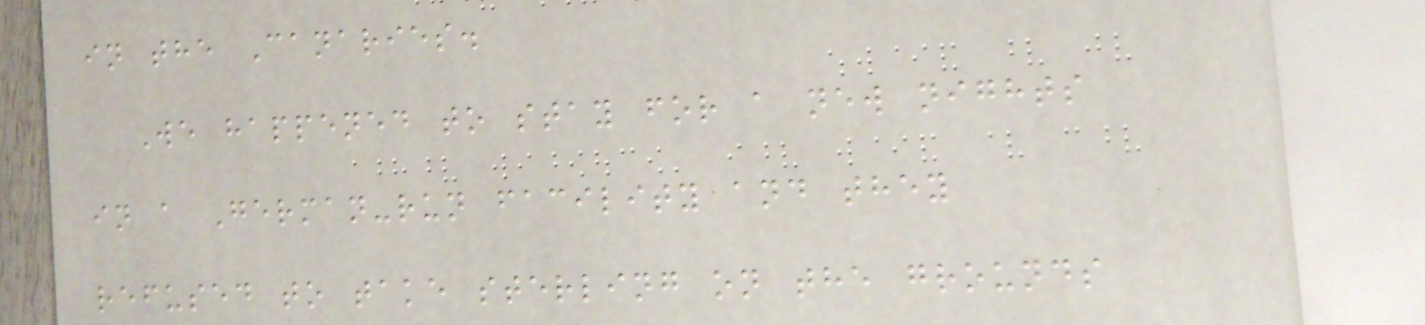in the Canaries.
We happened to stay for a new nights
in a German-run facility and they
refused to take sterling on the grounds
